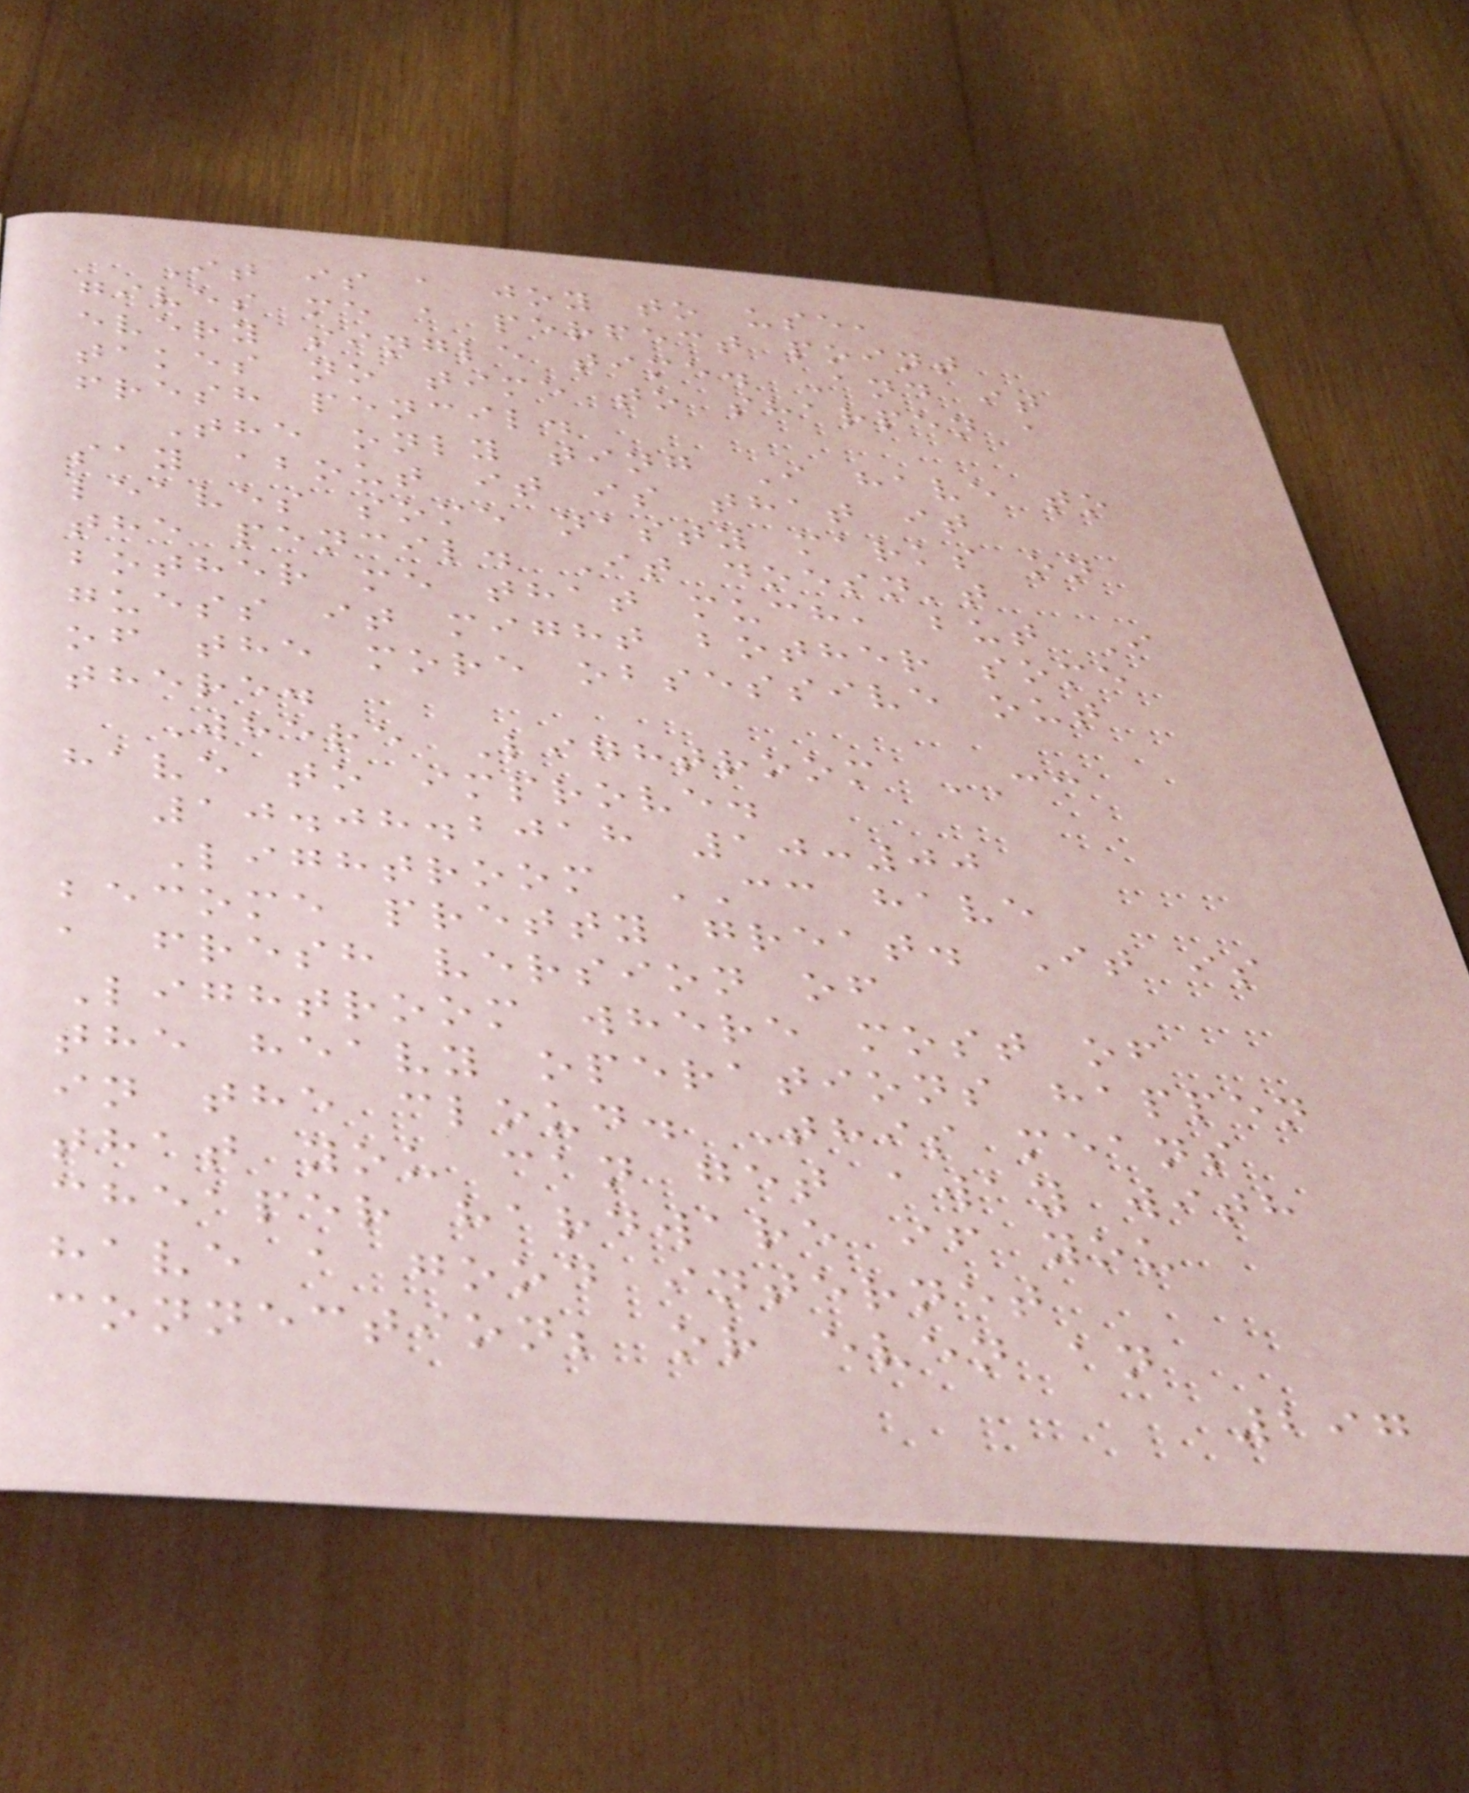It is a joy to use,
gives me a perfect point
every single time. And it
takes no time to sharpen a
fresh pencil.
The only ting I have to
say about it is that it
leaves some nasty marks on
the pencil. It doesn't
bother me that much, but I
guess it might bother some
of the more obsessive out
there.
Where Lightroom CC
have to improve.
10.08.2018 10:00
Lightroom CC have
become pretty great. It is
a fresh version of
Lightroom where most of
the heavy operations happen
in the cloud. This means
that you can get away with
cheaper hardware if you
have a good internet
connection; or even an
297
